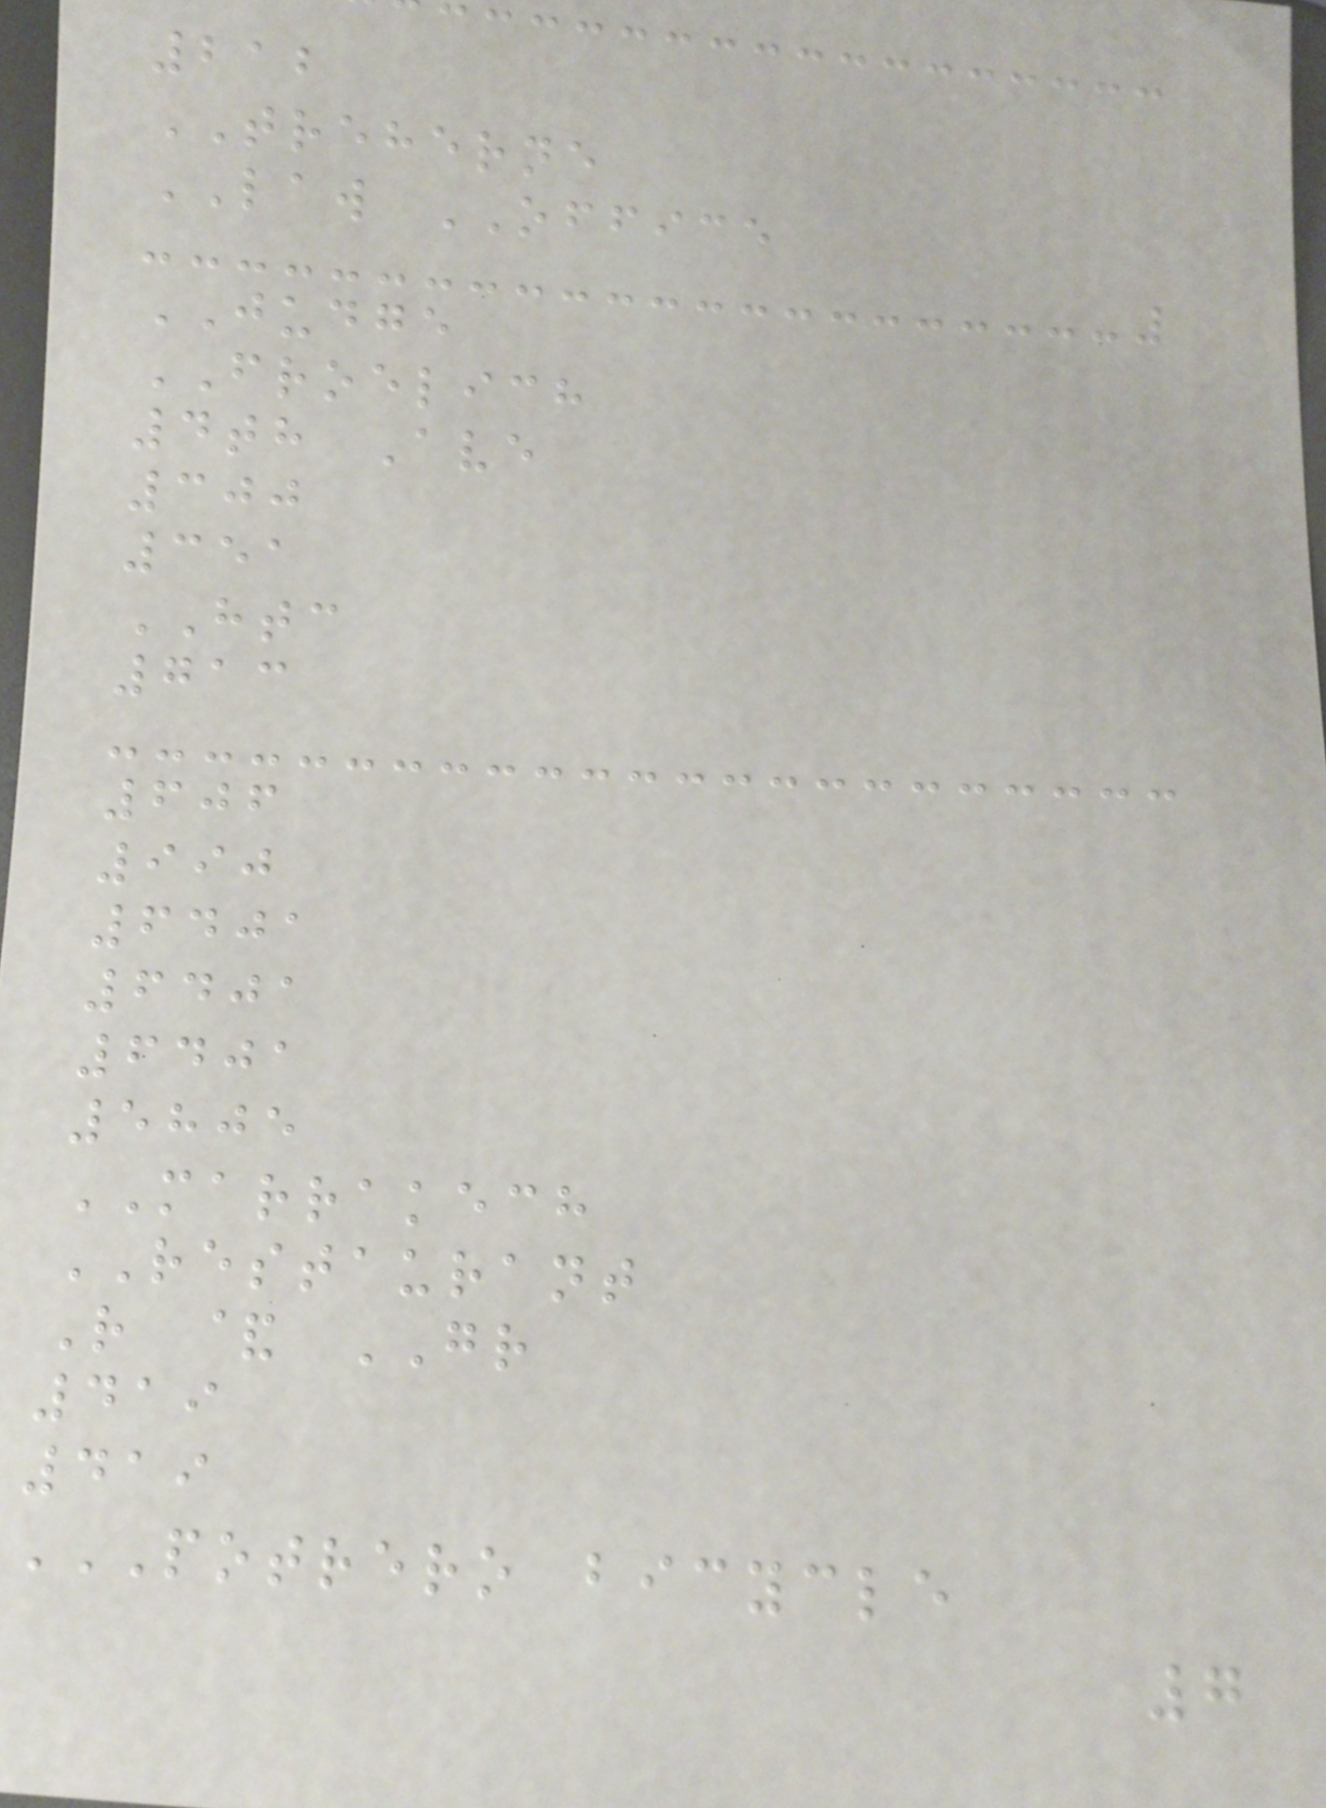212
TREHERNE
LAW OFFICE
JUDGE
FROELICH
4th Ave
300
351
HTC
713
606
990
6401
6401
6401
5805
MARRAKECH
RESTAURANT
R & GR
419
419
POTRERO BICYCLE
7
